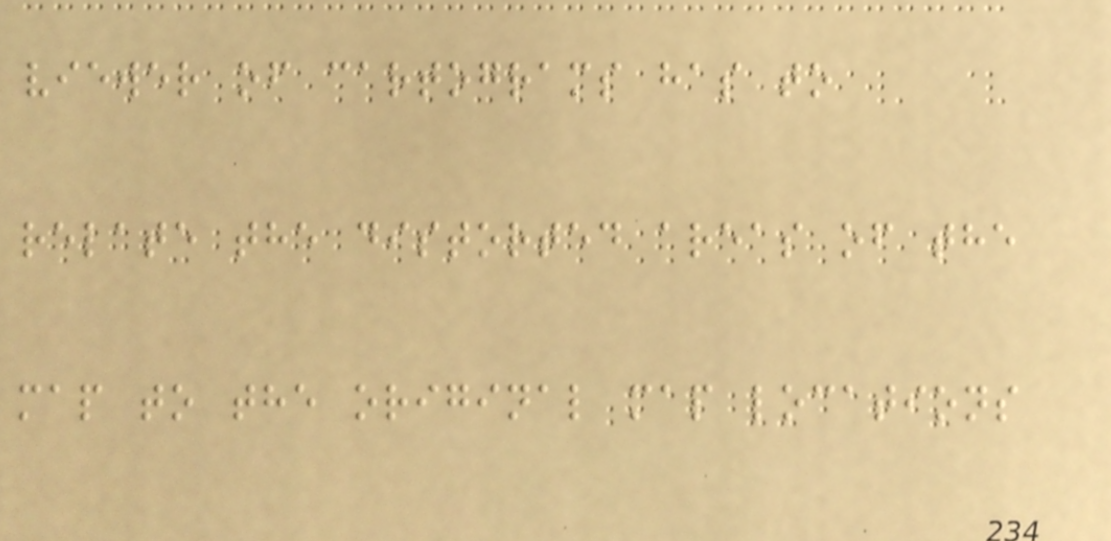viewer of cartograms has to
relate the distorted areas of the
map to the original map locations
